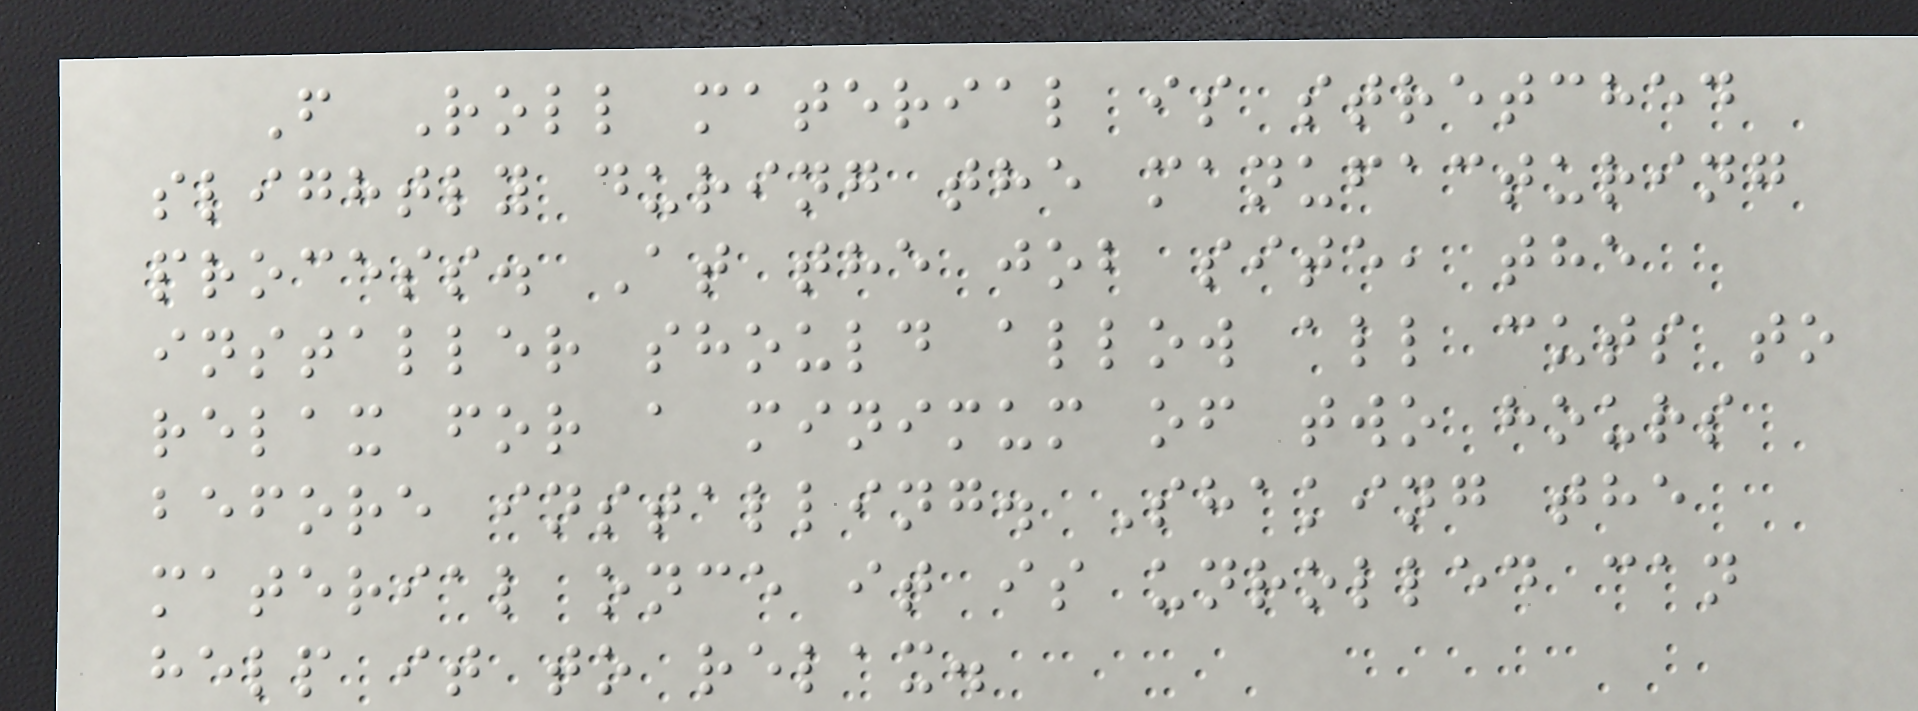F Roll material is stretched
slightly during the manufacturing
process. At the job site, the
installer should allow all cuts to
relax for a minimum of two hours
before installing. Shaking the
material once it is unrolled can
help it to relax.
